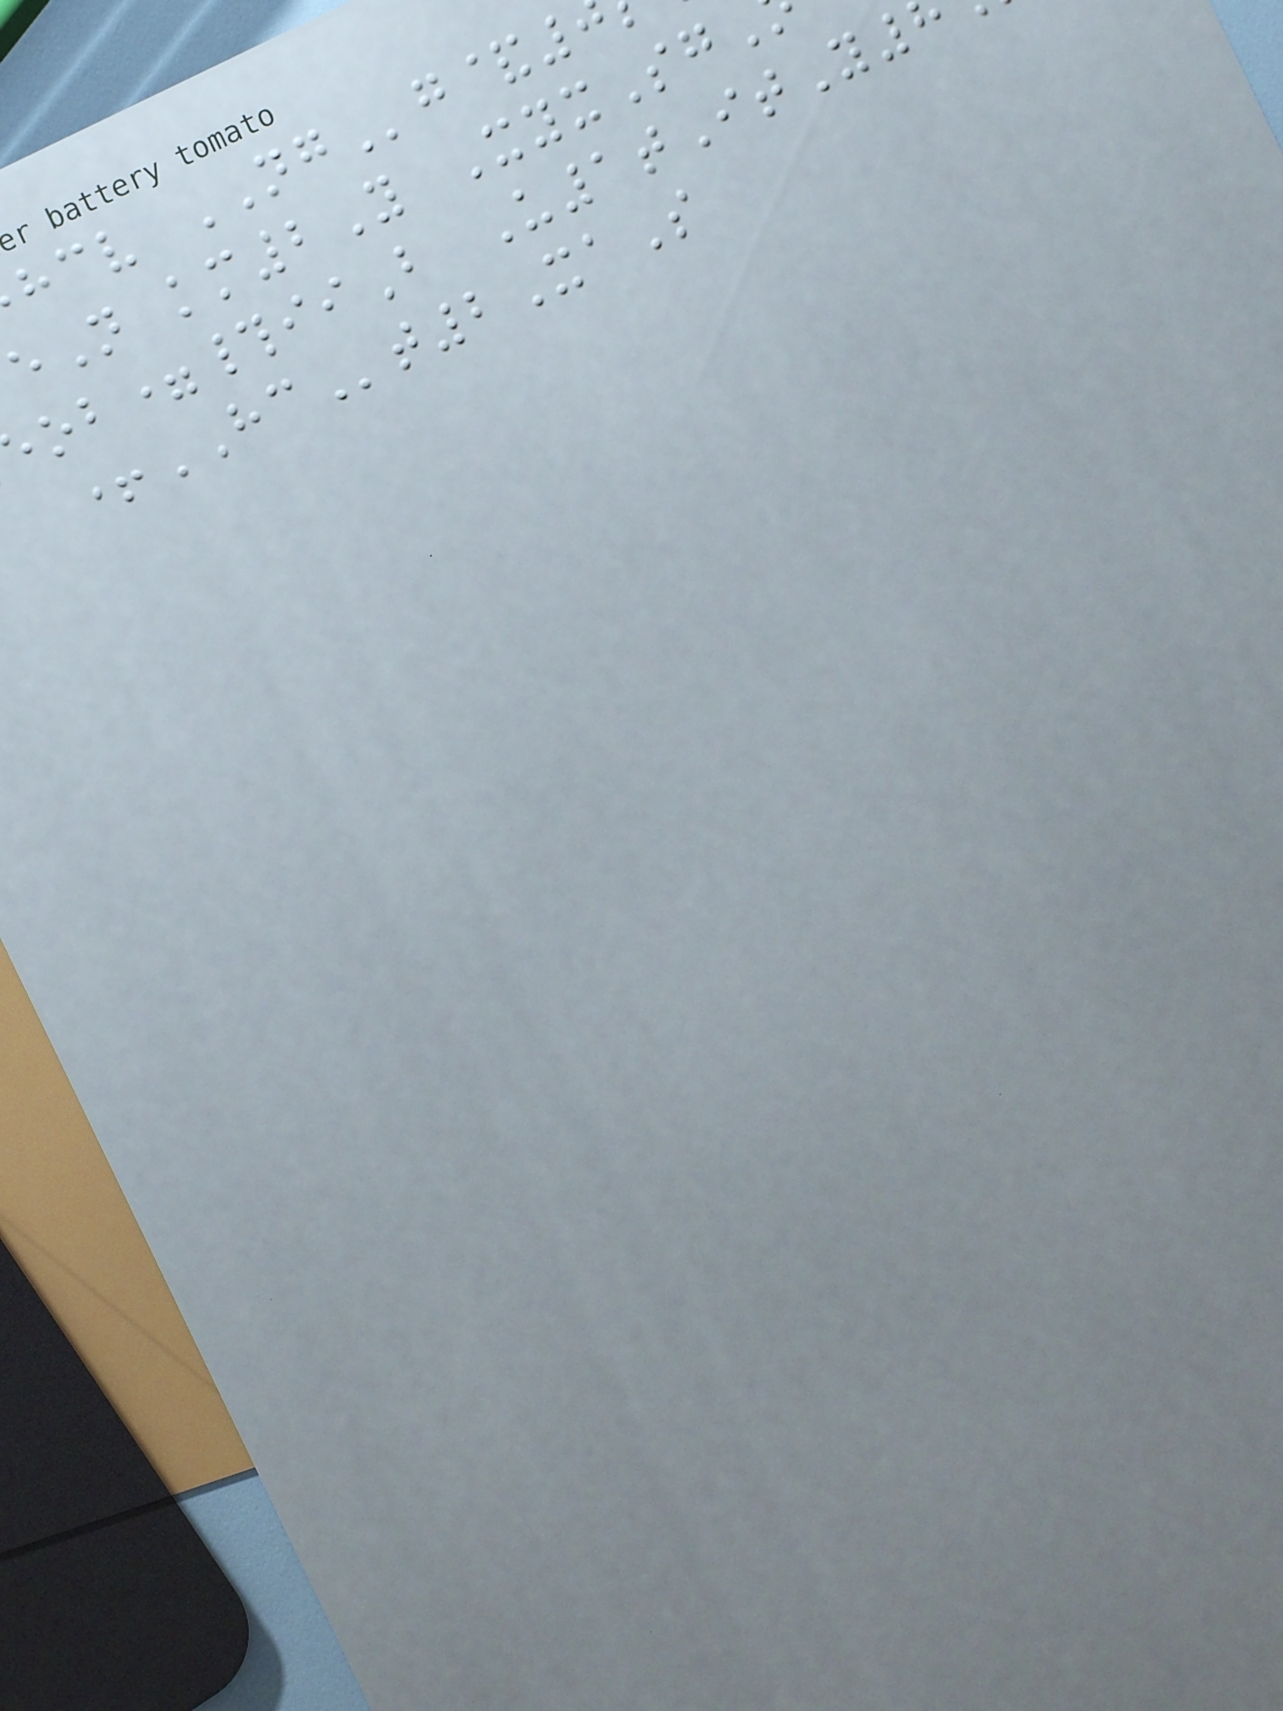hcv NGg&
N km2Y XyxSg
ob=#iiB U1tItY
+HCt2XaS
